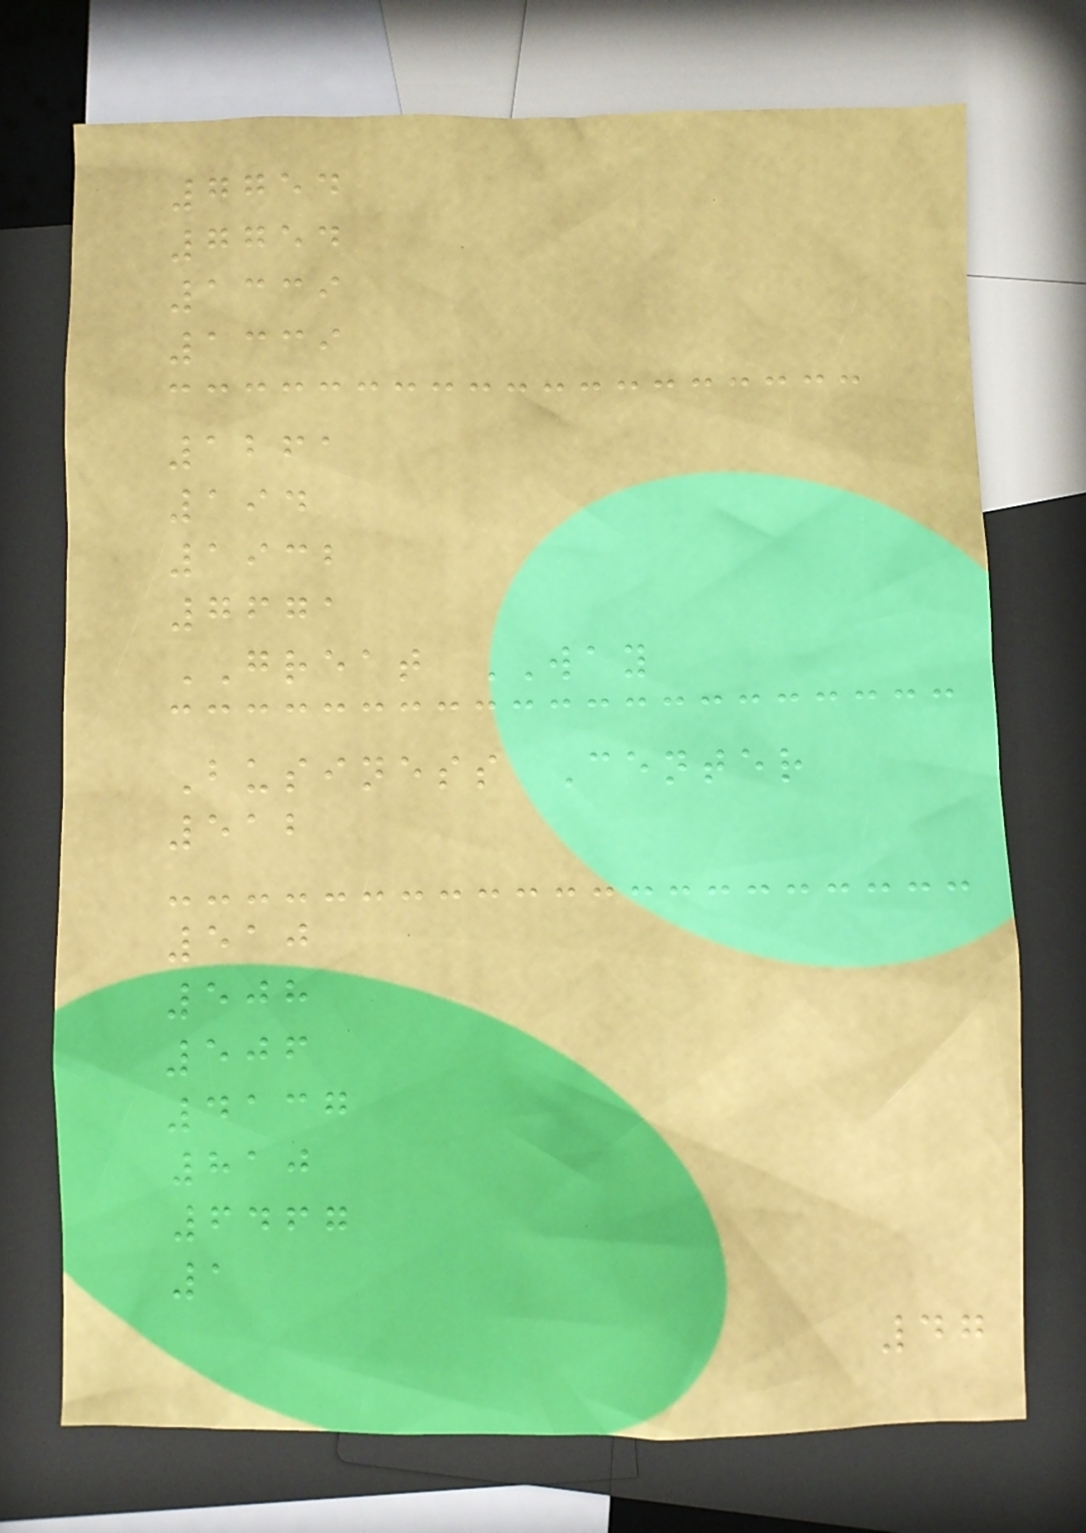7754
7754
1339
1339
1261
194
1932
7671
GREAT WAY
Business Center
512
510
508
506
4137
810
6467
1
47
